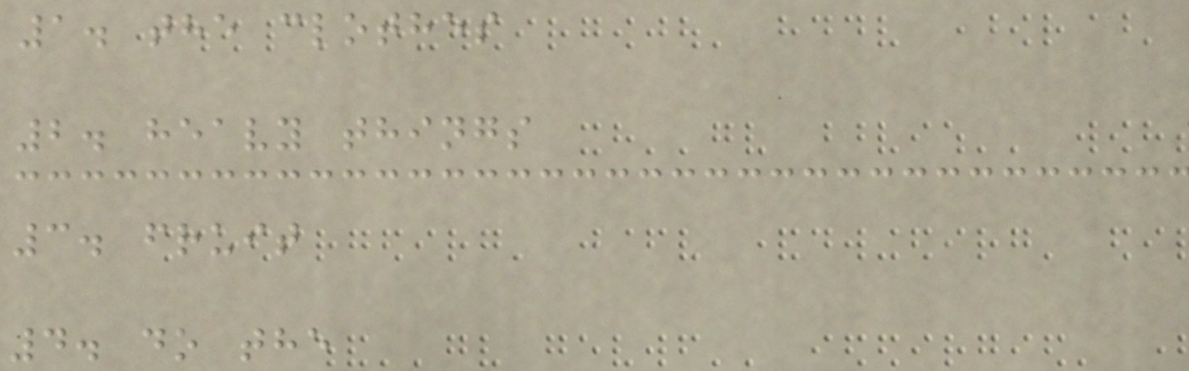1. the clothes
2. heavy things
3. fruit
4. do the
